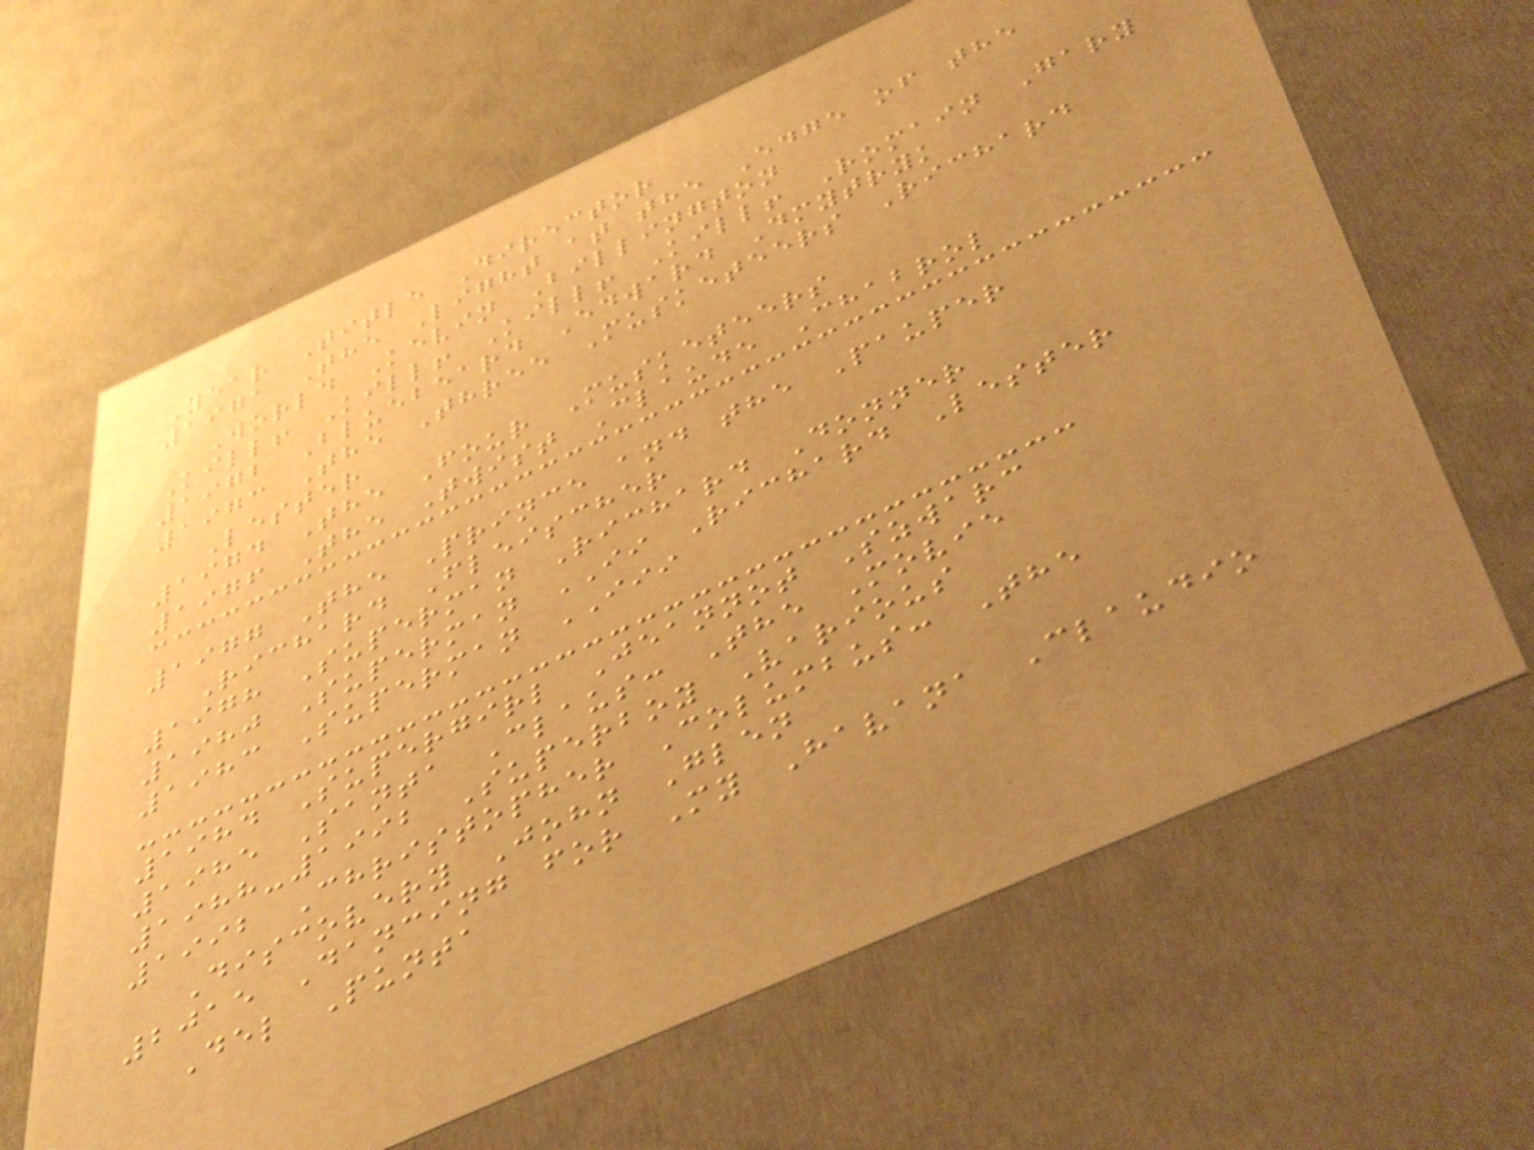Year Title Director
1971 The Light at the Edge of the
World Kevin Billington
Kill! Kill! Kill! Kill! Romain Gary
1972 Bluebeard Edward Dmytryk
1973 The Three Musketeers Richard
Lester
1974 The Four Musketeers
1976 The Twist Claude Chabrol
1977 The Prince and the Pauper
Richard Fleischer
1978 Superman Richard Donner
1980 Superman II Richard Lester
1983 Superman III
1984 Supergirl Jeannot Szwarc
1985 Santa Claus: The Movie
1988-1992 Superboy Various
1992 Christopher Columbus: The
Discovery John Glen
2015 Dancing for My Havana Claudio
Del Punta
